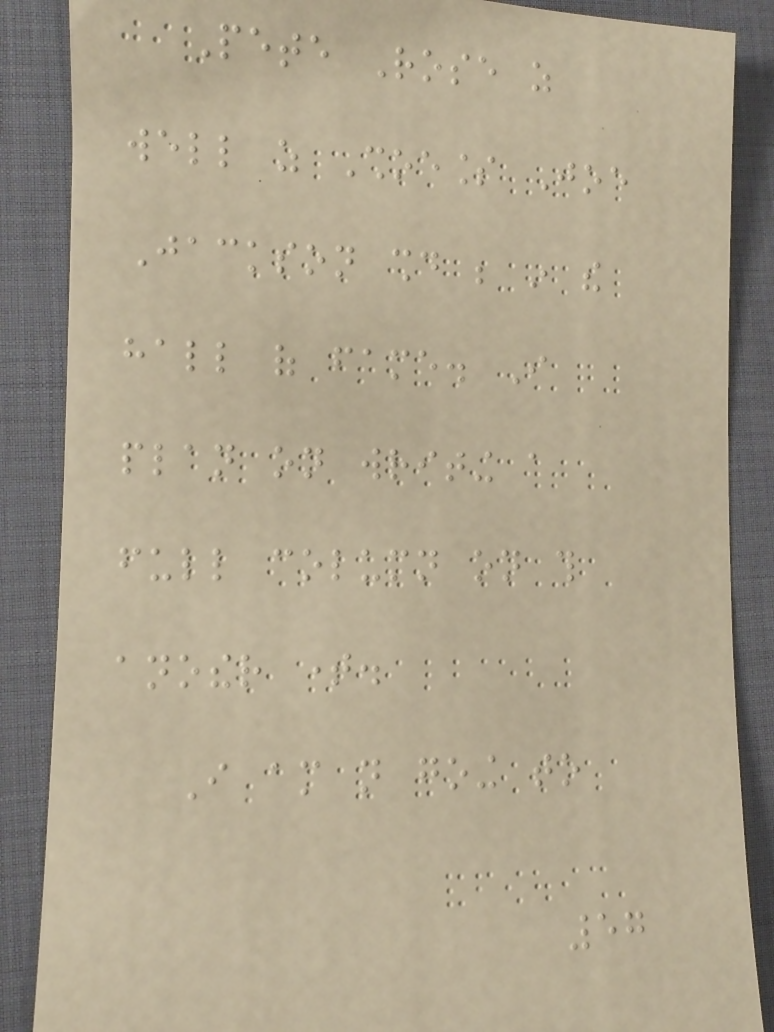Pete Rose as
well as Shoeless Joe
Jackson should be in the
hall of fame. I
plan on writing a
full column on this
another time.
I am not going to
57
